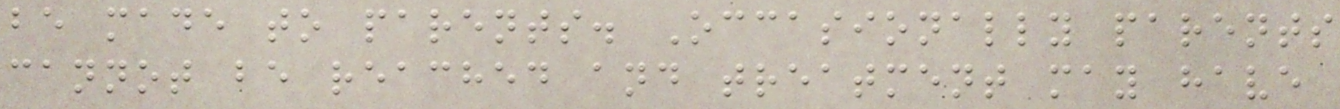be made to parents. Occasionally parents
cannot be reached and treatment may have
